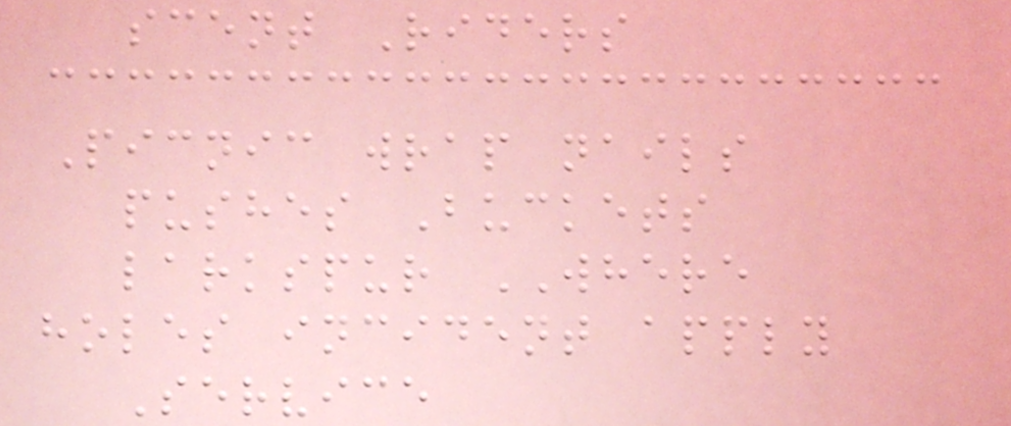scent Riders
Picnic wrap nails
pushes Buckets
larkspur WHERE
holes incident apply
Service
